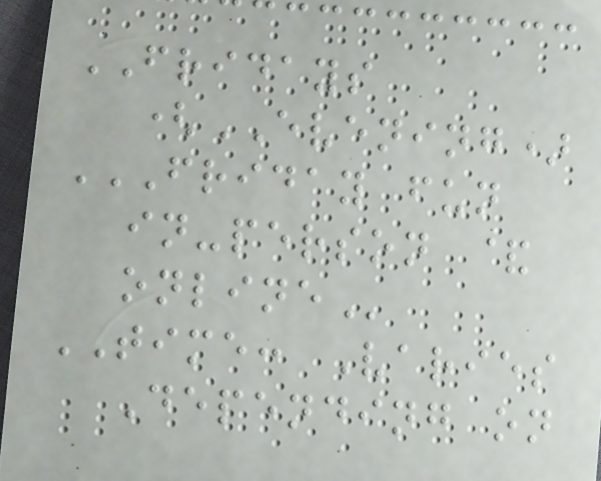FRIDAYS
(EVENING)
FRIDAY FUN
IN-PERSON &
ONLINE
TIME: Varies
Depending on
